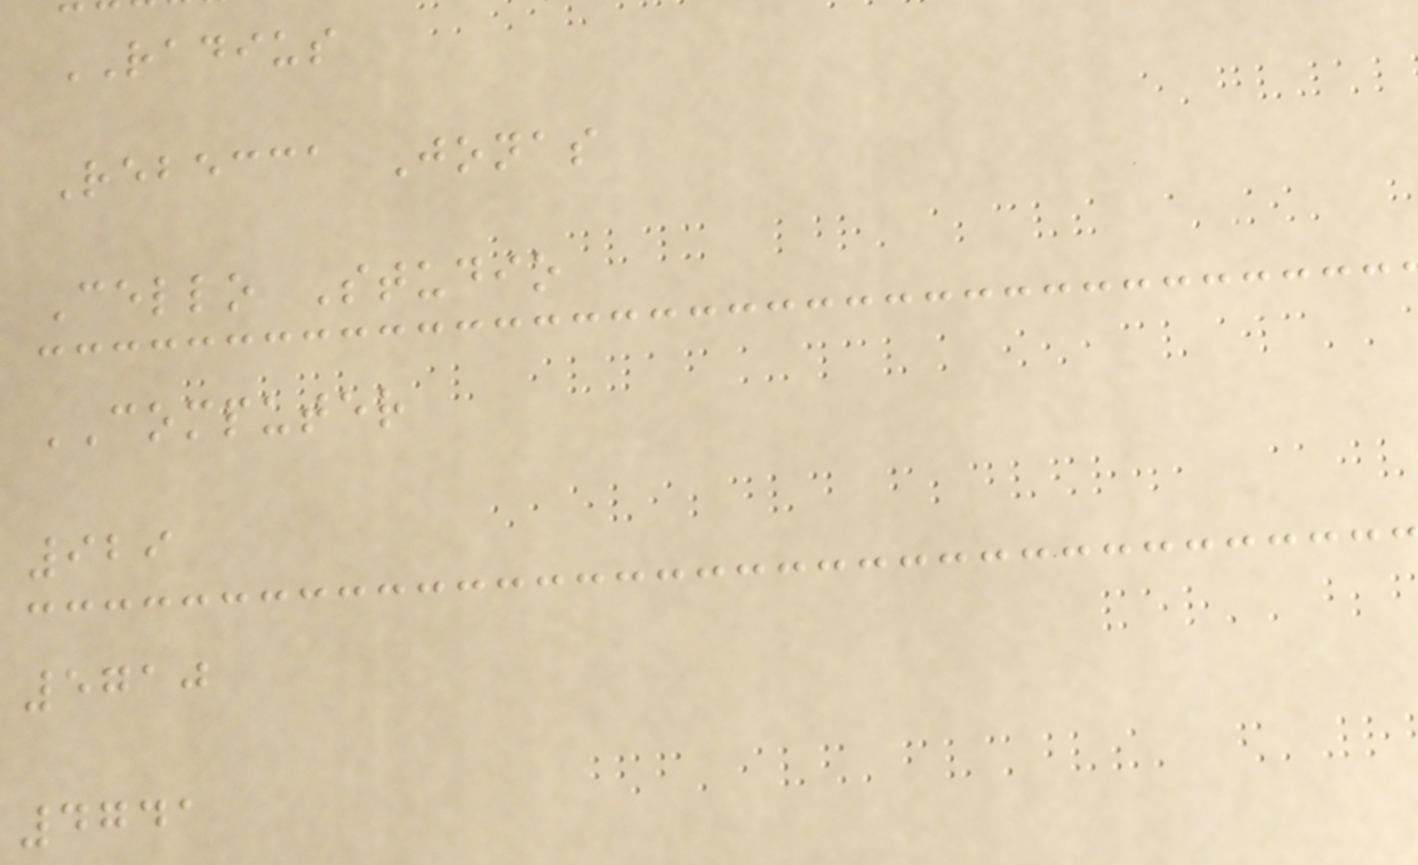RADIUS
Rebecca Jonas
Cello Studio
COMPUTER
929
5710
4741
